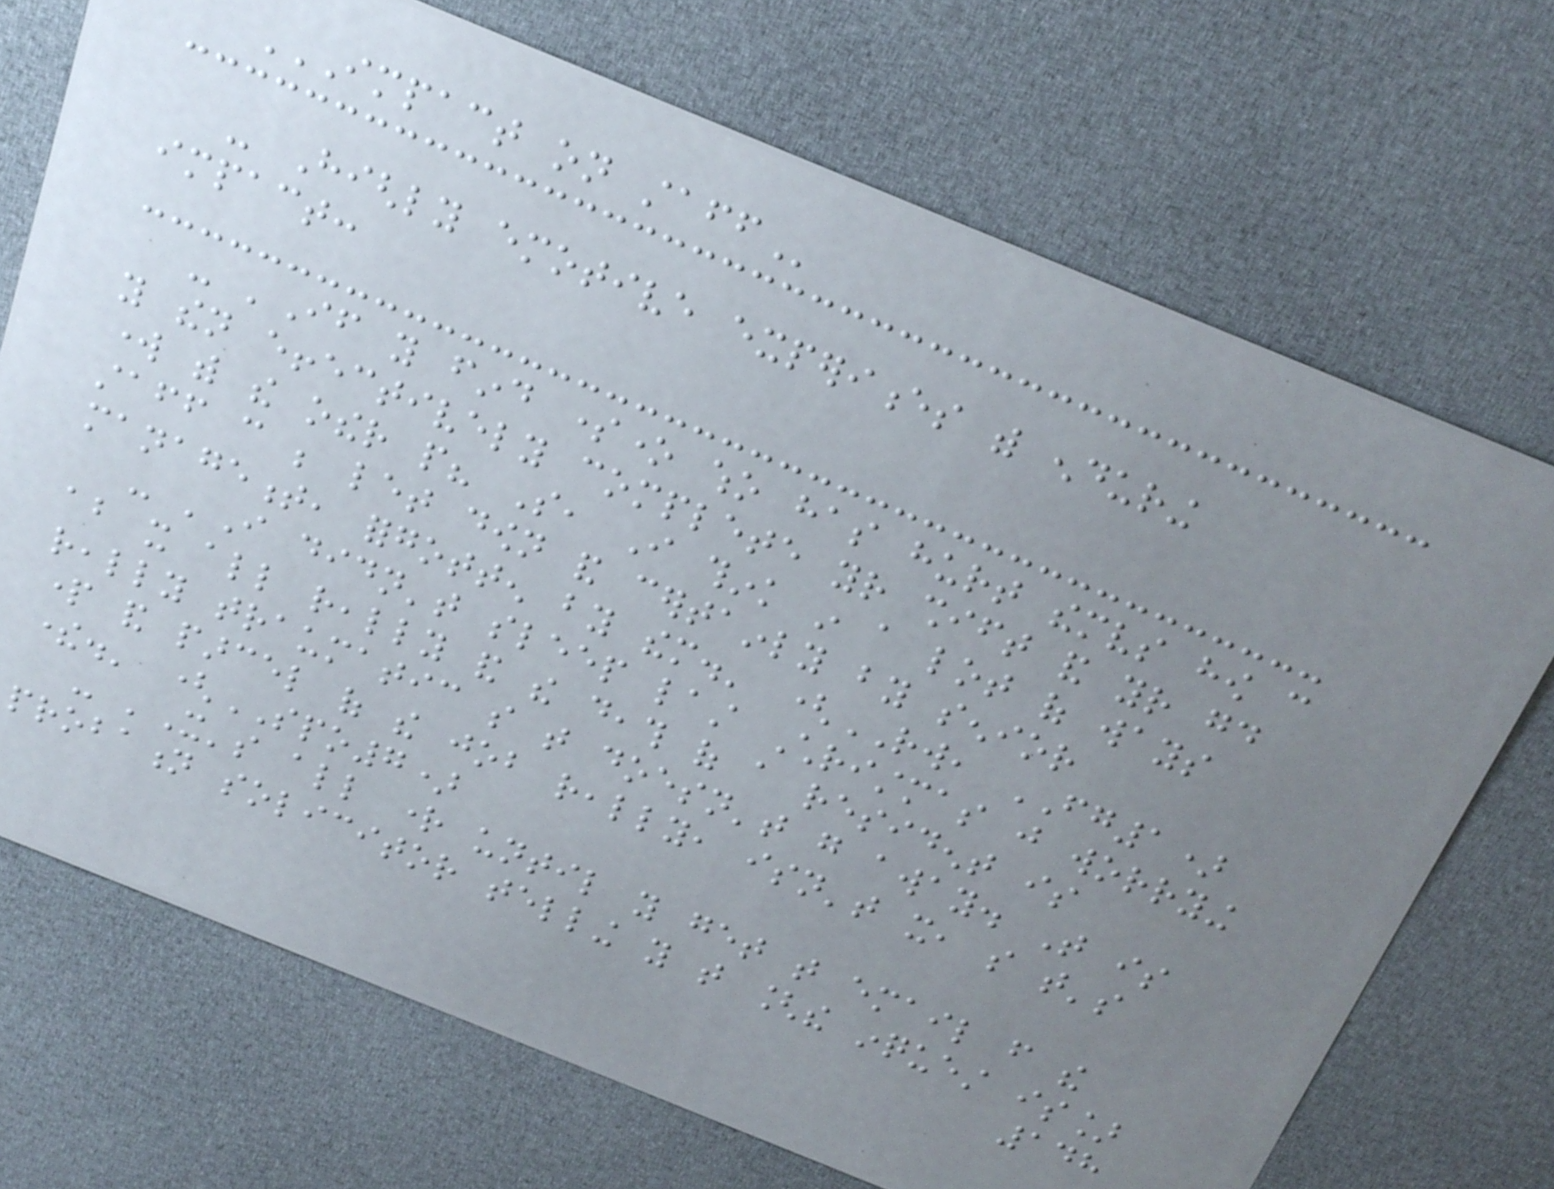IMPACT ON STAFF
- Highly emotive experiences with enduring
impact:
- 'If you find someone who has hurt themselves how can
you then effectively complete your shift and your good
work with the other people? So, I think in a lot of ways
staff can be let down and certainly by senior
management, forgotten by them.' (RW, FG1)
- 'I didn't sleep last Christmas just worrying
about it all really and the death of a resident is
really traumatic so that doesn't go away. That is
part and parcel of the job really, isn't it, so that's
there.' (SPO7)
- 'It's all right until you get that email from the
probation solicitor telling you that [the inquest is]
148
